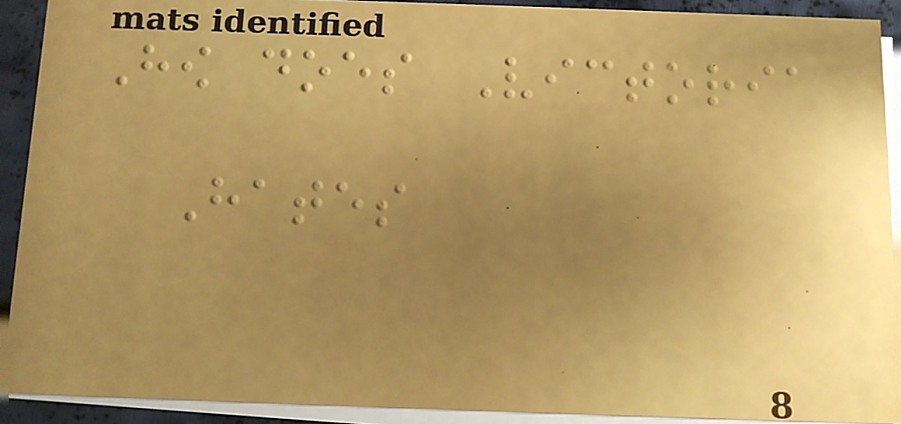How does Victoria
Hates
